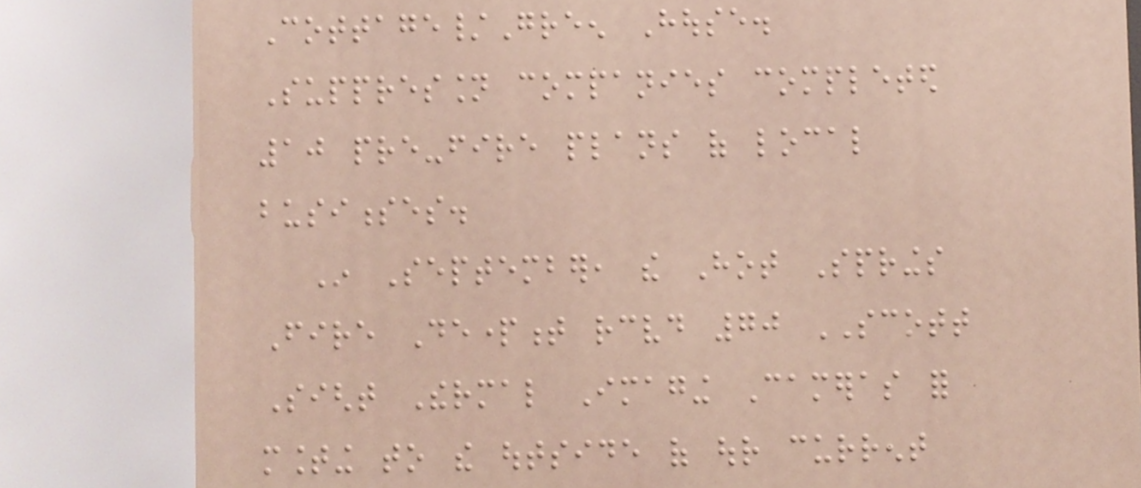Cottage/Green House.
Suppression companies completed
10 pre-fire plans of local
businesses.
In September, the Hot Springs
Fire Department received 70 SCOTT
Sight Thermal Imaging Cameras for
mounting to the outside of our current
